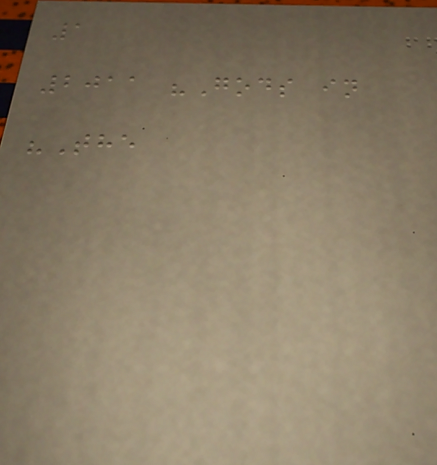1
2011 "Gods in
"The
